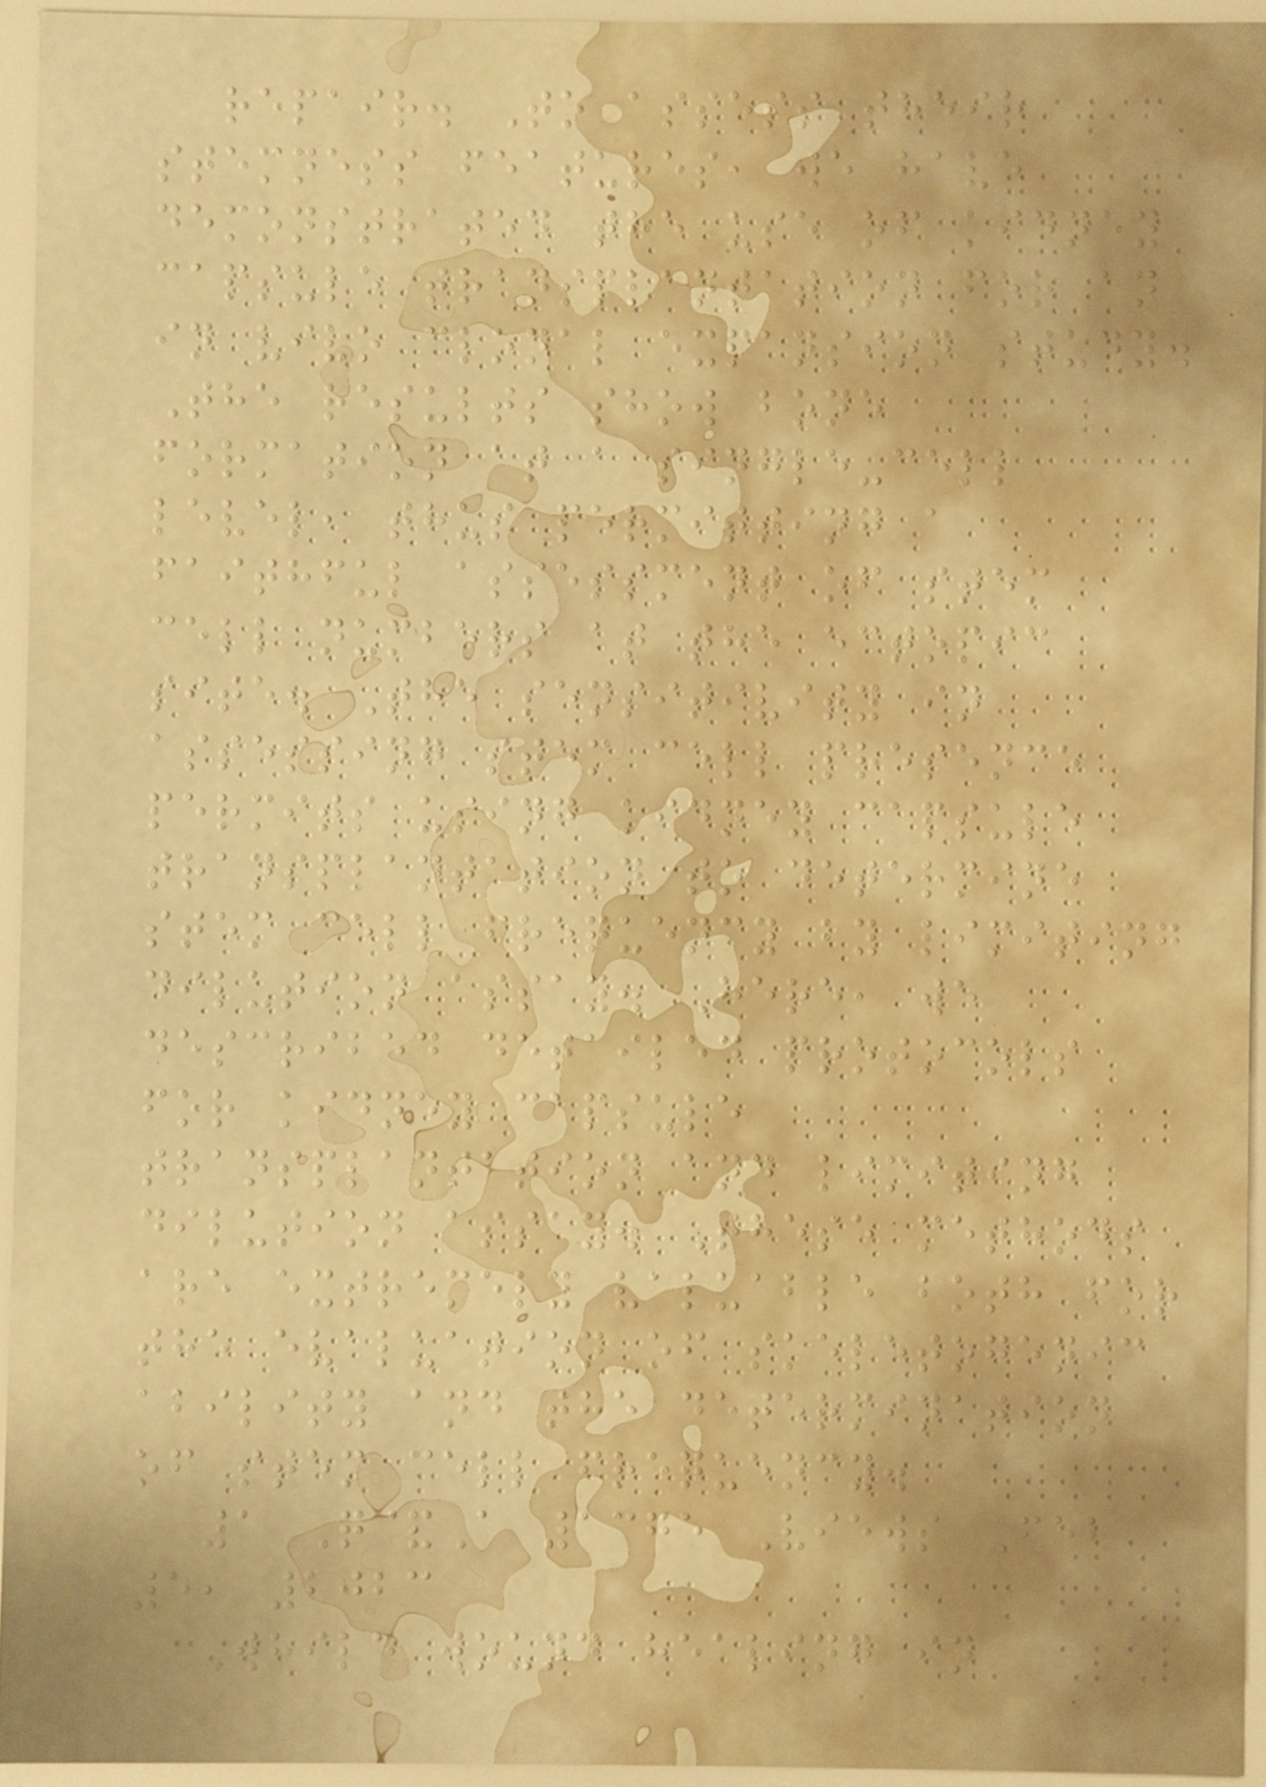repair. To assess their
stemness features, we have
demonstrated the use of kidney
capsule transplantation for an
in vivo clonal expansion study.
The results show bone
formation at a single-cell
level, thus permitting a
faithful assessment of stem
cell numbers at the ectopic
site. The sensitivity in
assessing stem cell presence
permits using kidney capsule
transplantation to determine
stem cell frequency by limiting
dilution assay. Here, we
described detailed protocols
for kidney capsule
transplantation and limiting
dilution assay. These methods
are extremely valuable both for
the evaluation of skeletogenic
ability and the determination
of stem cell frequency.
1 Q&A 1375 Views Feb
5, 2023
While wound healing in
